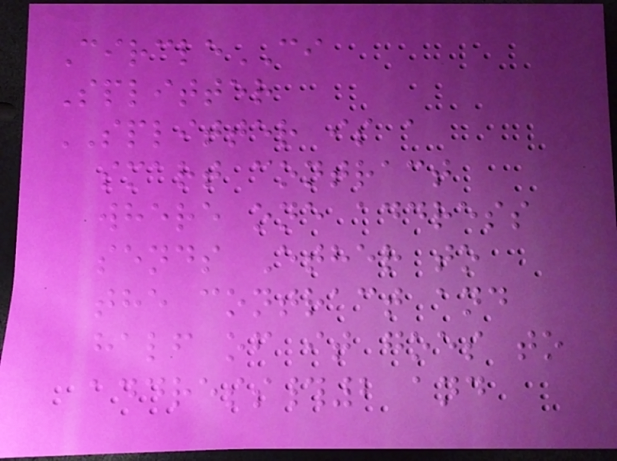CircleCI
Splitter
SPLITTER is a
smart contract
where one address
sends Ether to
the contract and
half of it goes to
address#2 and
